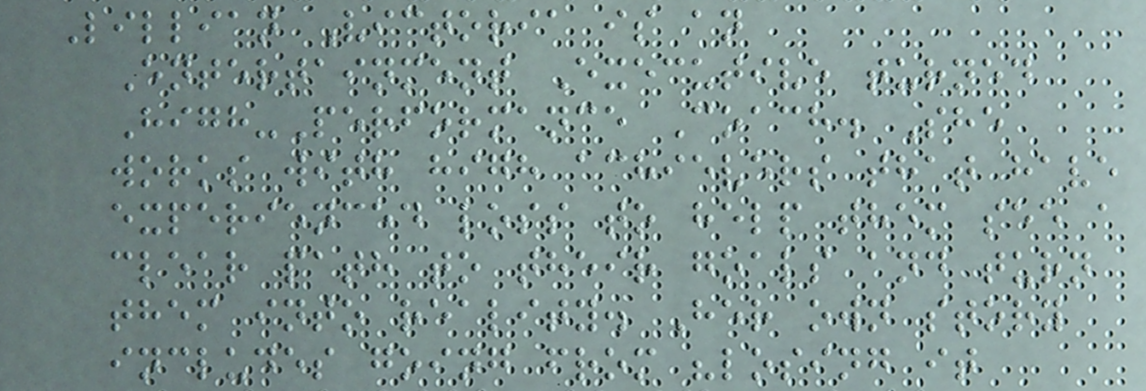Lillian Victoria is an
Entertainment Executive turned
High-Performance Coach. She
works with high achievers that have
experienced loss to help them see a
clear path to their goals and turn
them into reality. Her own story
includes going from "losing it
